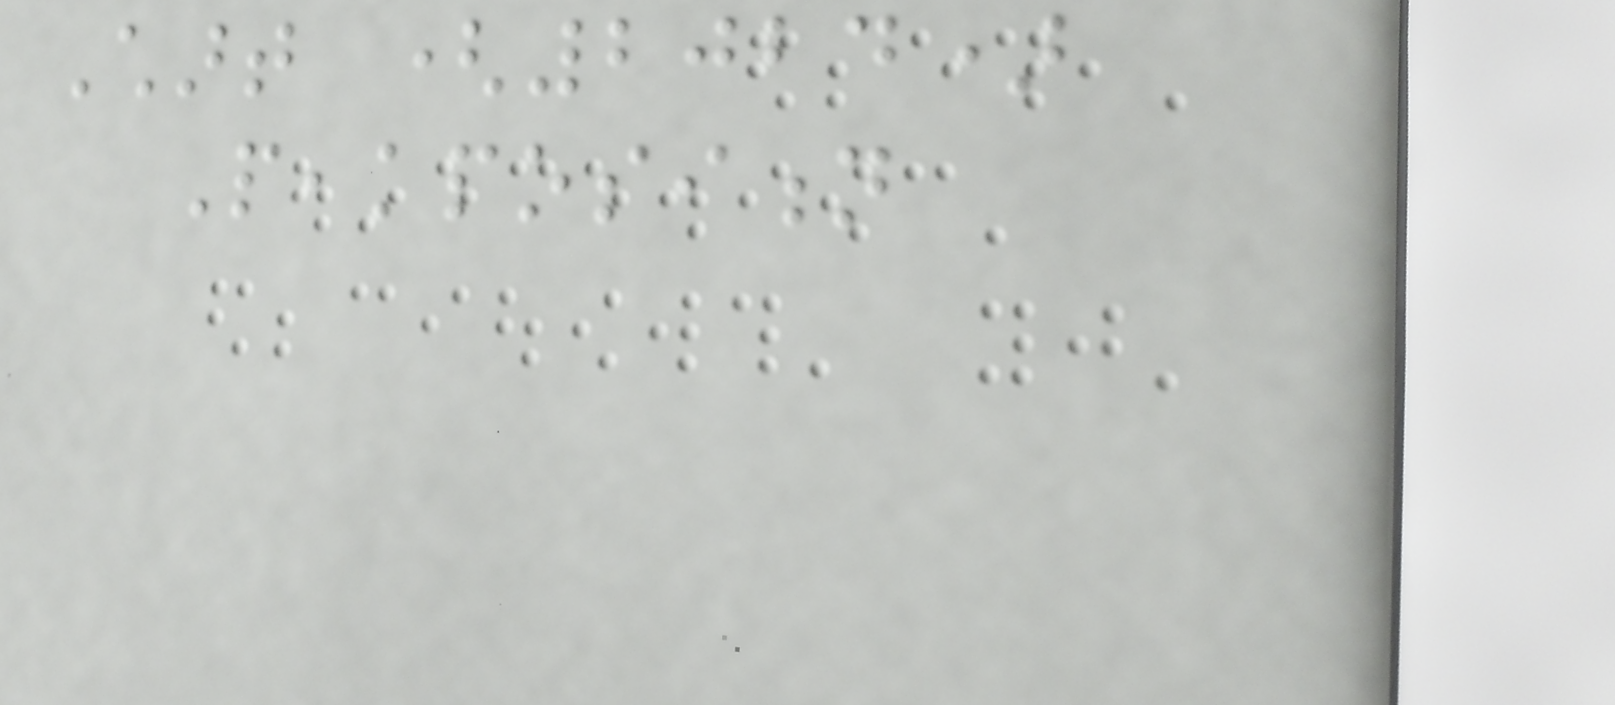Chart (2024)
Peakposition
